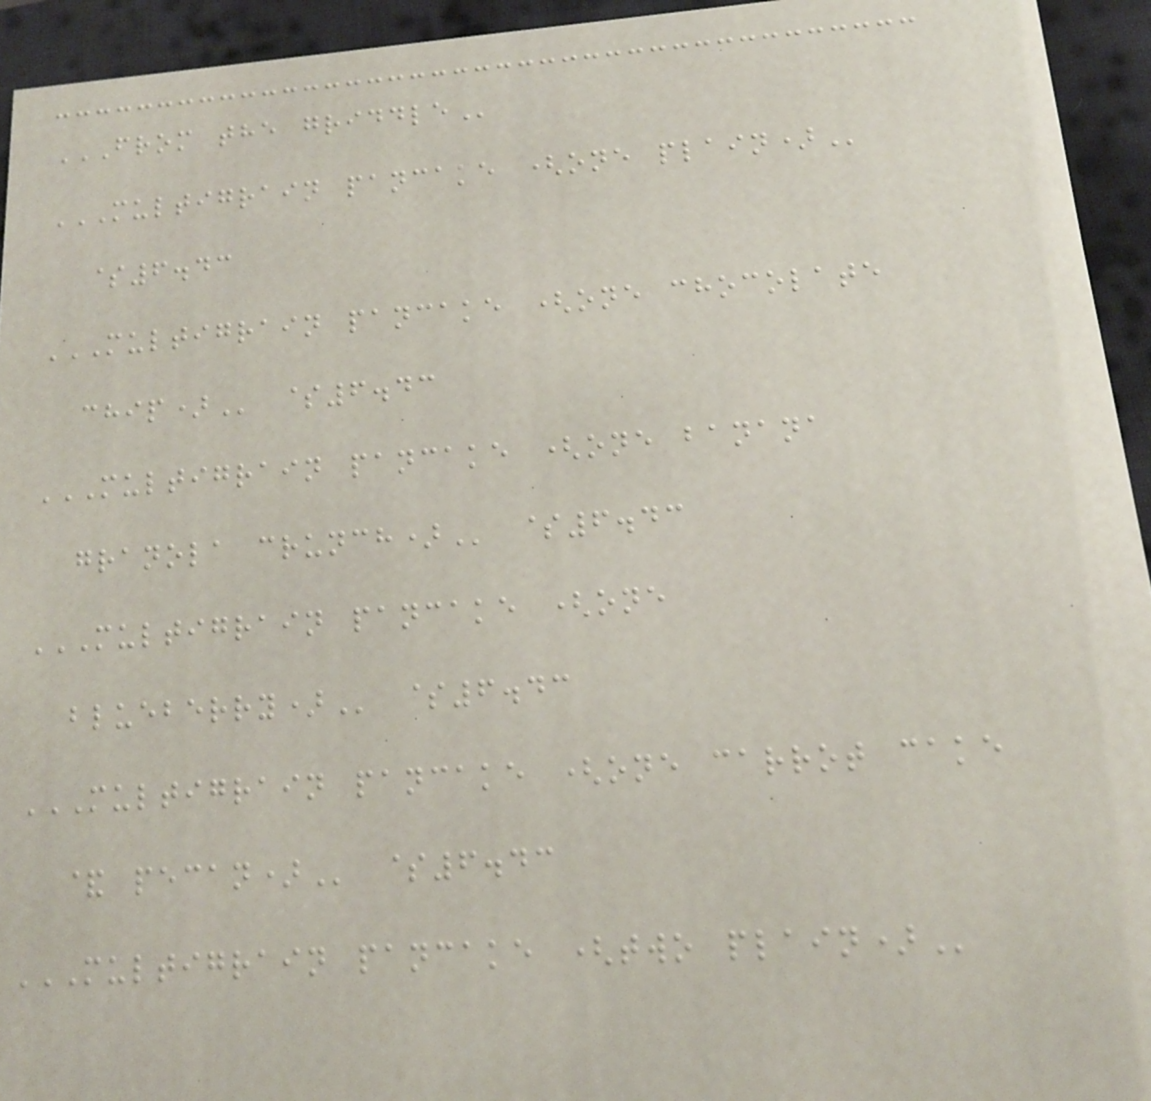FROM THE GRIDDLE
MULTIGRAIN PANCAKE (ONE PLAIN)
$6.43
MULTIGRAIN PANCAKE (ONE CHOCOLATE
CHIP) $6.43
MULTIGRAIN PANCAKE (ONE BANANA
GRANOLA CRUNCH) $6.43
MULTIGRAIN PANCAKE (ONE
BLUEBERRY) $6.43
MULTIGRAIN PANCAKE (ONE CARROT CAKE
& PECAN) $6.43
MULTIGRAIN PANCAKE (TWO PLAIN)
